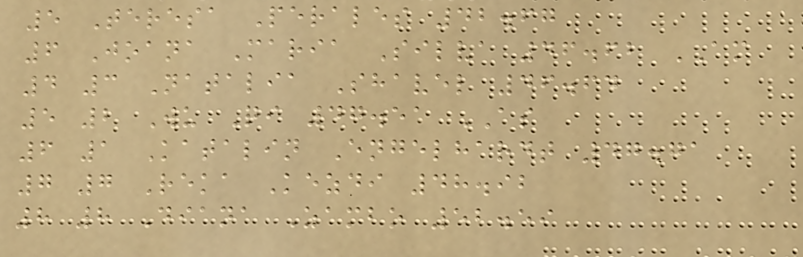5 Teresa Perales 42.67
6 Joana Maria Silva 46.62 AM
4 3 Natalia Shavel 46.64
5 2 Wu Qi 47.51 AS
6 1 Katalin Engelhardt 47.71
7 7 Reka Kezdi 48.92
8 8 Diana Zambo 52.59
